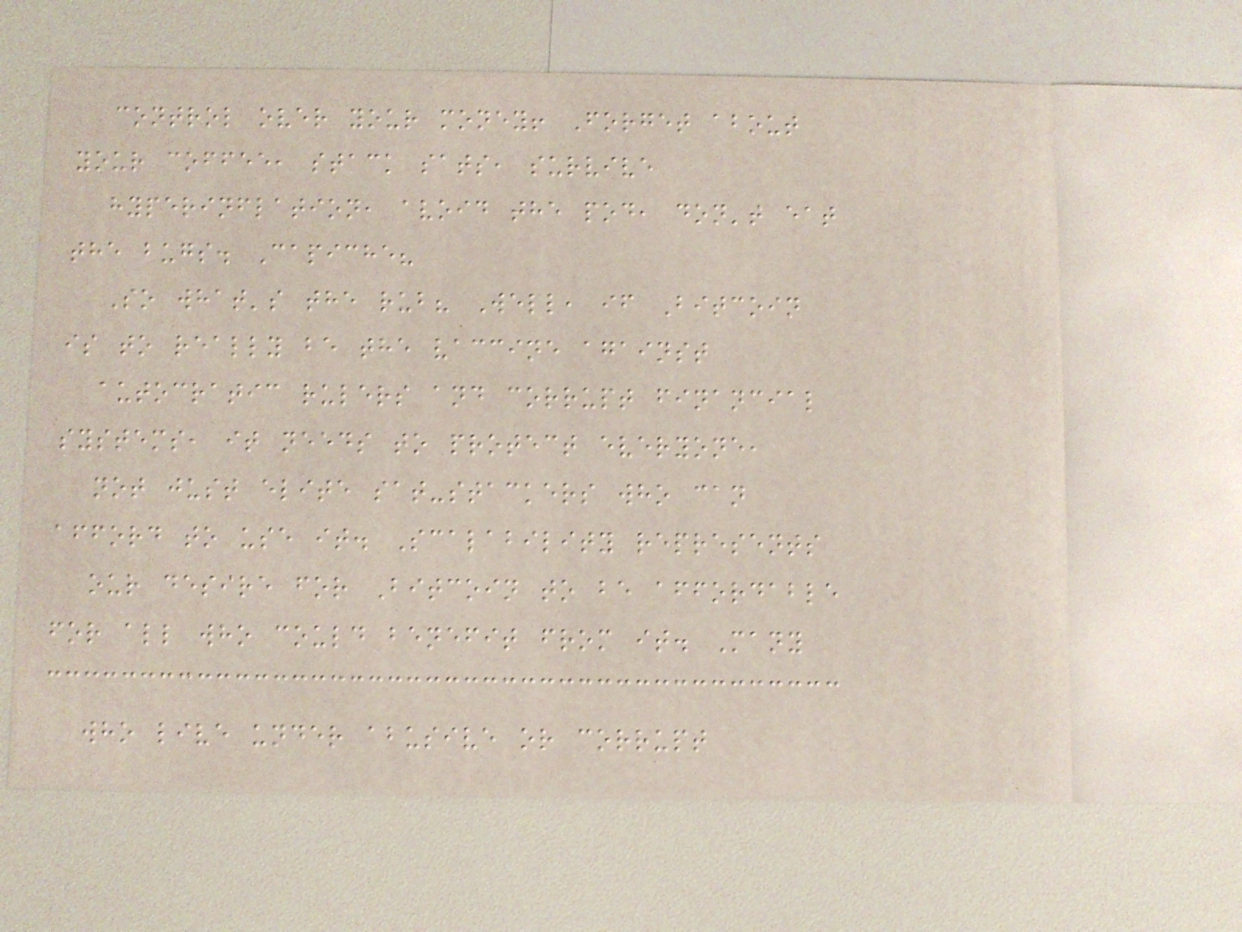control over your money! Forget about
your coffee, stack sats, survive
hyperinflation, avoid the pod, don't eat
the bugs. Capiche?
So what's the rub? Well, if Bitcoin
is to really be the vaccine against
autocratic rulers and corrupt financial
systems, it needs to protect everyone,
not just elite sat-stackers who can
afford to use it. Scalability represents
our desire for Bitcoin to be affordable
for all who could benefit from it. Many
who live under abusive or corrupt
